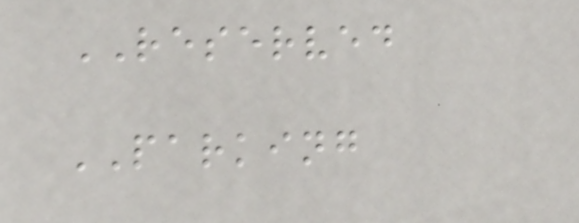RESERVED
PARKING
